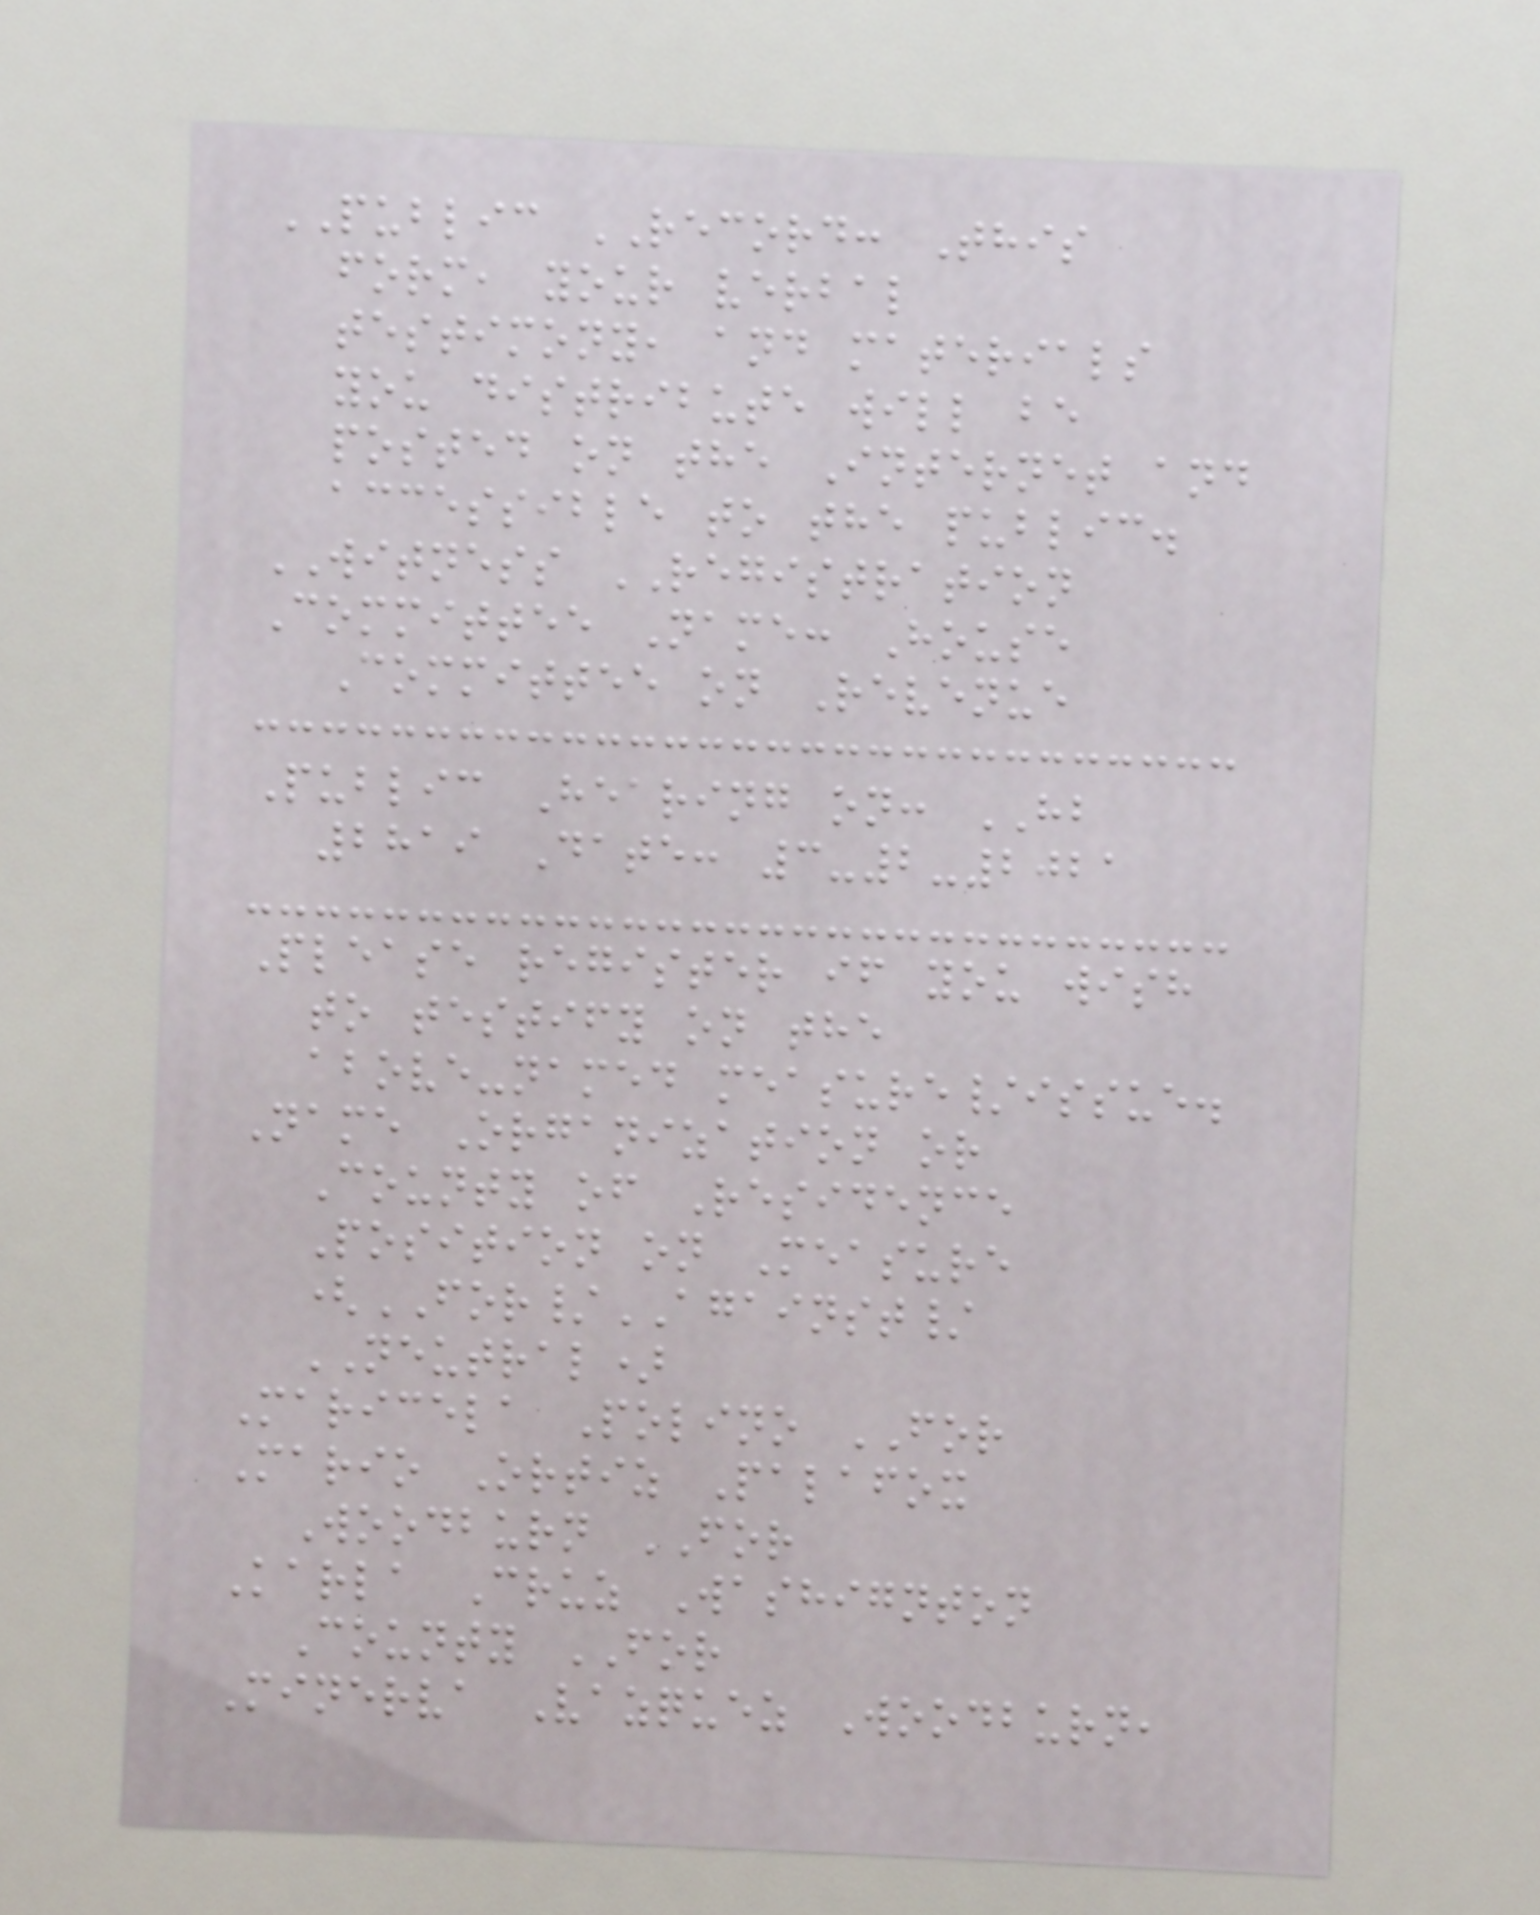PUBLIC RECORD: This
form, your verbal
testimony, and materials
you distribute will be
posted on the Internet and
accessible to the public.
WITNESS REGISTRATION
Committee Name: House
Committee on Revenue
Public Hearing on: HB
2819 Date: 3-2-2021
Please register if you wish
to testify on the
above-named measure/issue.
Name Organization or
County of Residence
Position on Measure
(FOR/AGAINST/
NEUTRAL)
Maricela Polino FOR
Mario Ortiz Palafox
Woodburn FOR
Karla Cruz Washignton
County FOR
Minerva Vazquez Woodburn,
